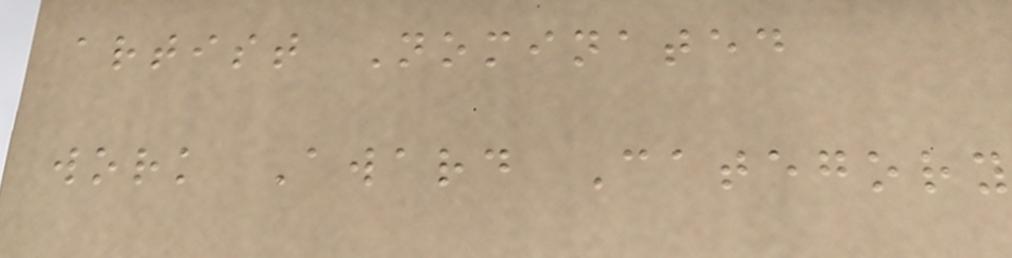artist Nominated
work Award Category
